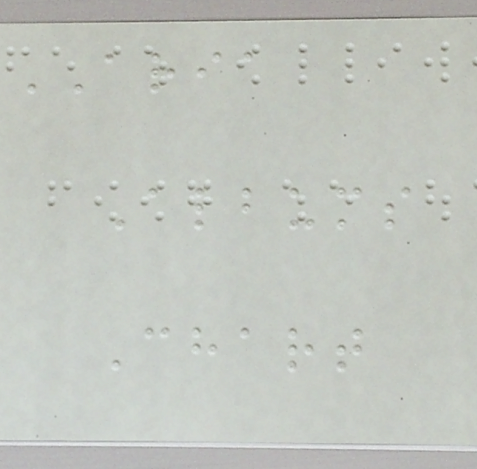ARIA
Albums
Chart
